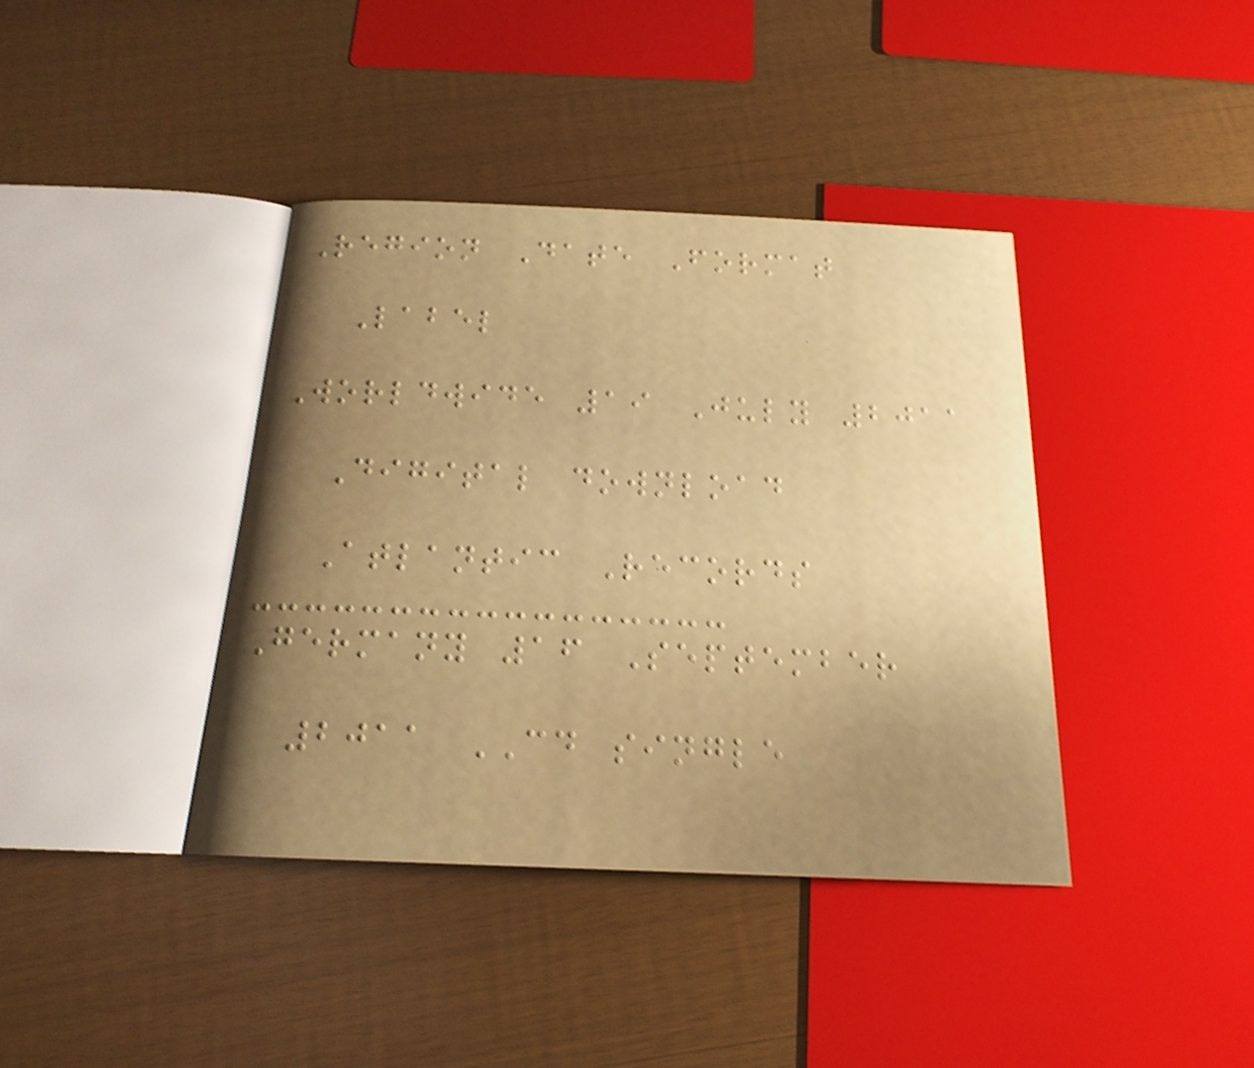Region Date Format
Label
Worldwide 19 July 2011
Digital download
Atlantic Records
Germany 16 September
2011 CD single
